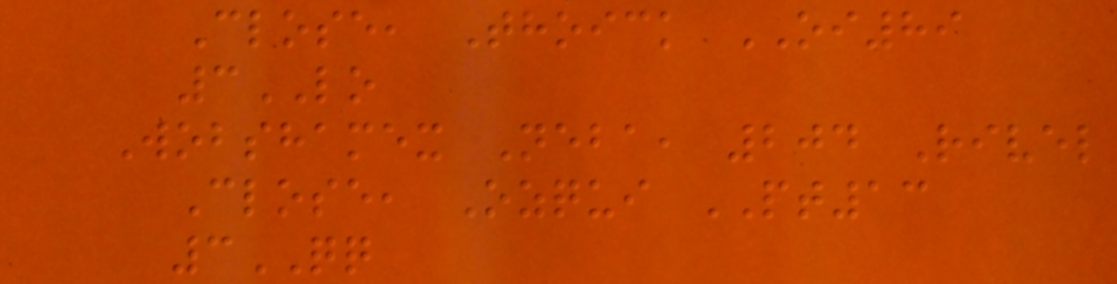Close, Thoick OI89
3LO
Wobshamex Neba, 204 Rivel
Close, Ozqui PT13
3QQ
